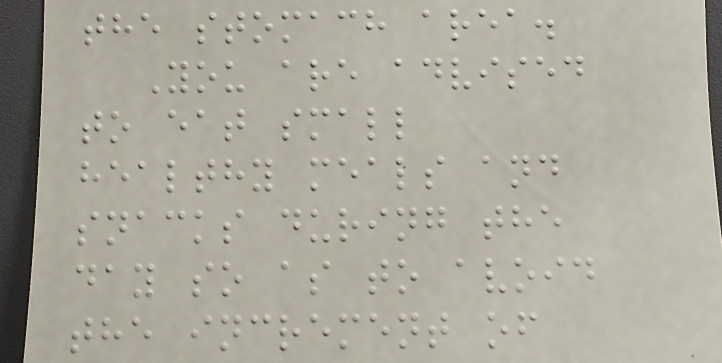the stomach area.
You are advised
to eat small
healthy meals and
snacks during the
day so as to avoid
the increment of
